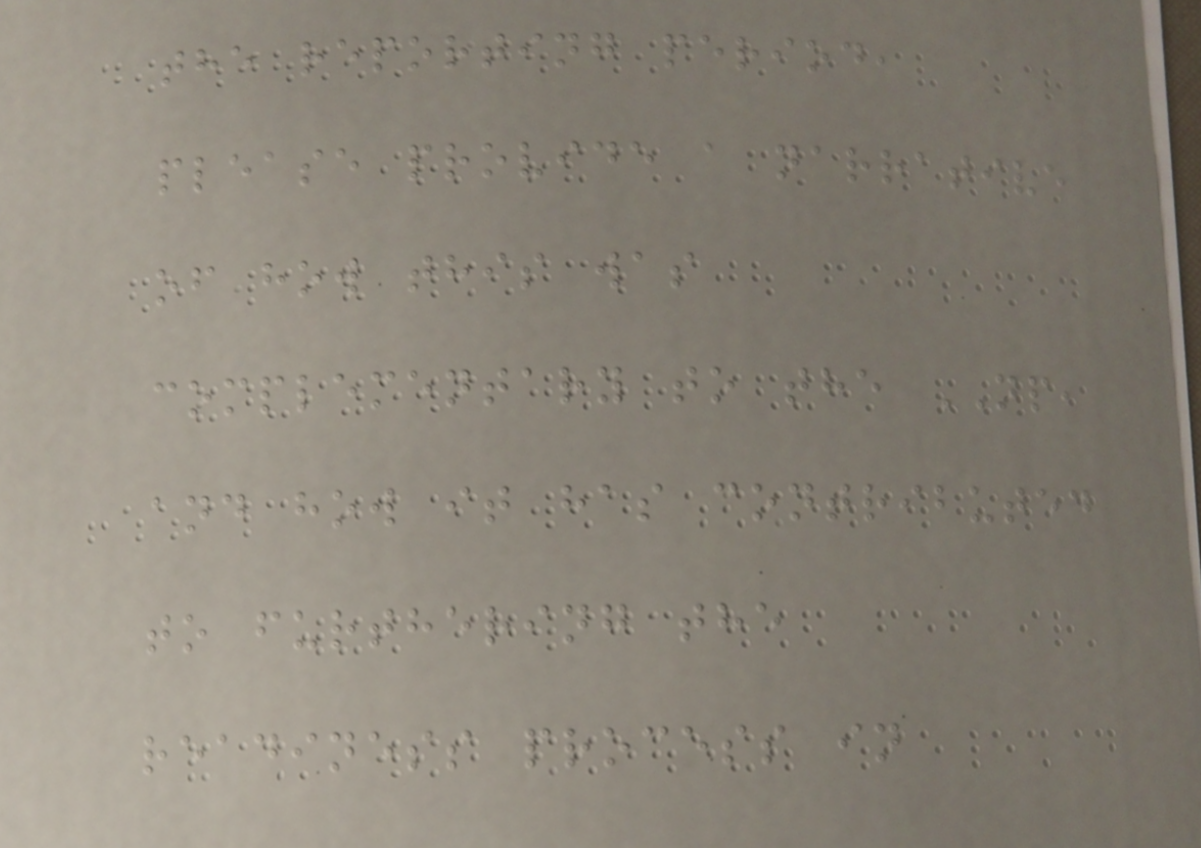the reporting period,
please provide a narrative
of how this was
complementary to the NP,
and how it has contributed
to furthering the
readiness process in
